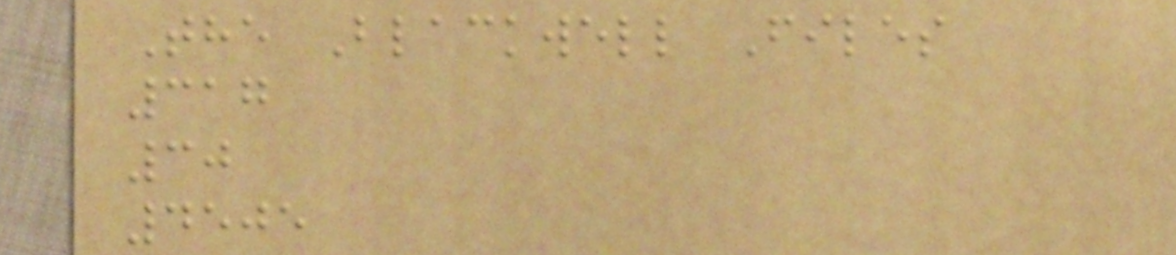The Blackwell Files
317
30
4505
